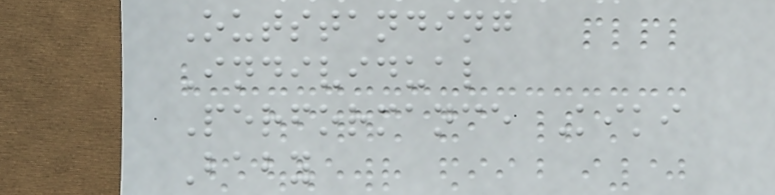Outstanding
Individual
Performance Kiki
Baby
